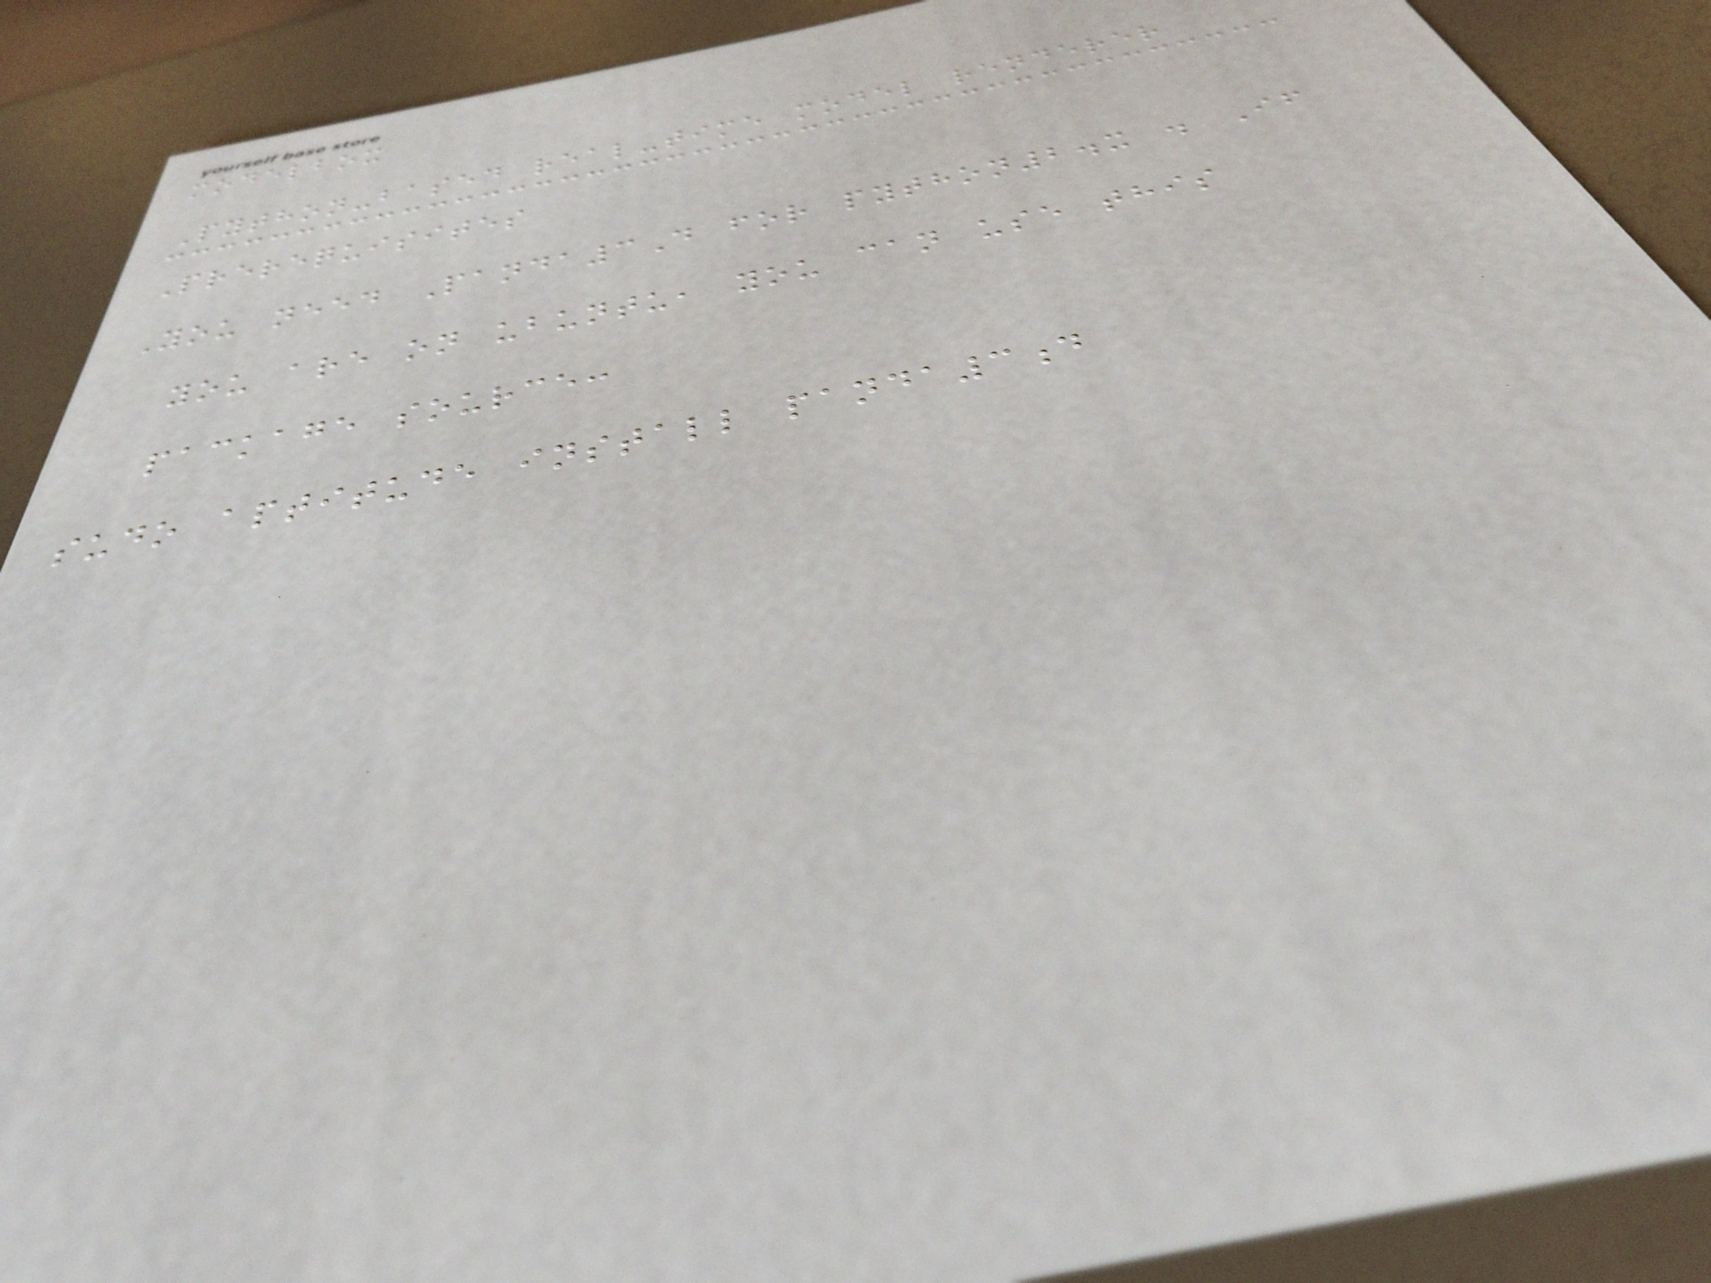modelbox
Python-based real-time model renderer
Prerequisites
You need Panda3D for python2.x . If
you are on ubuntu, you can use this
package source:
sudo aptitude install panda3d
